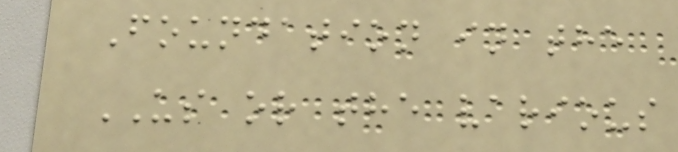Foundation in the
US or the various
